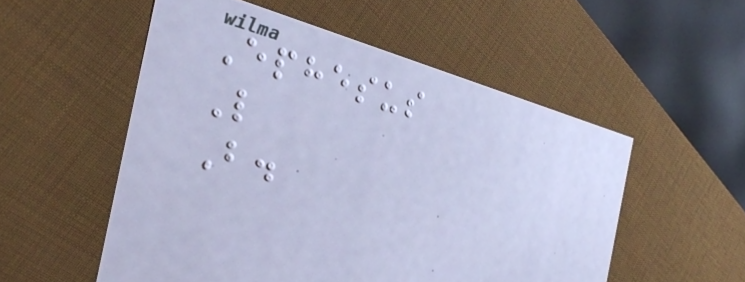Ephesus
L
B.
